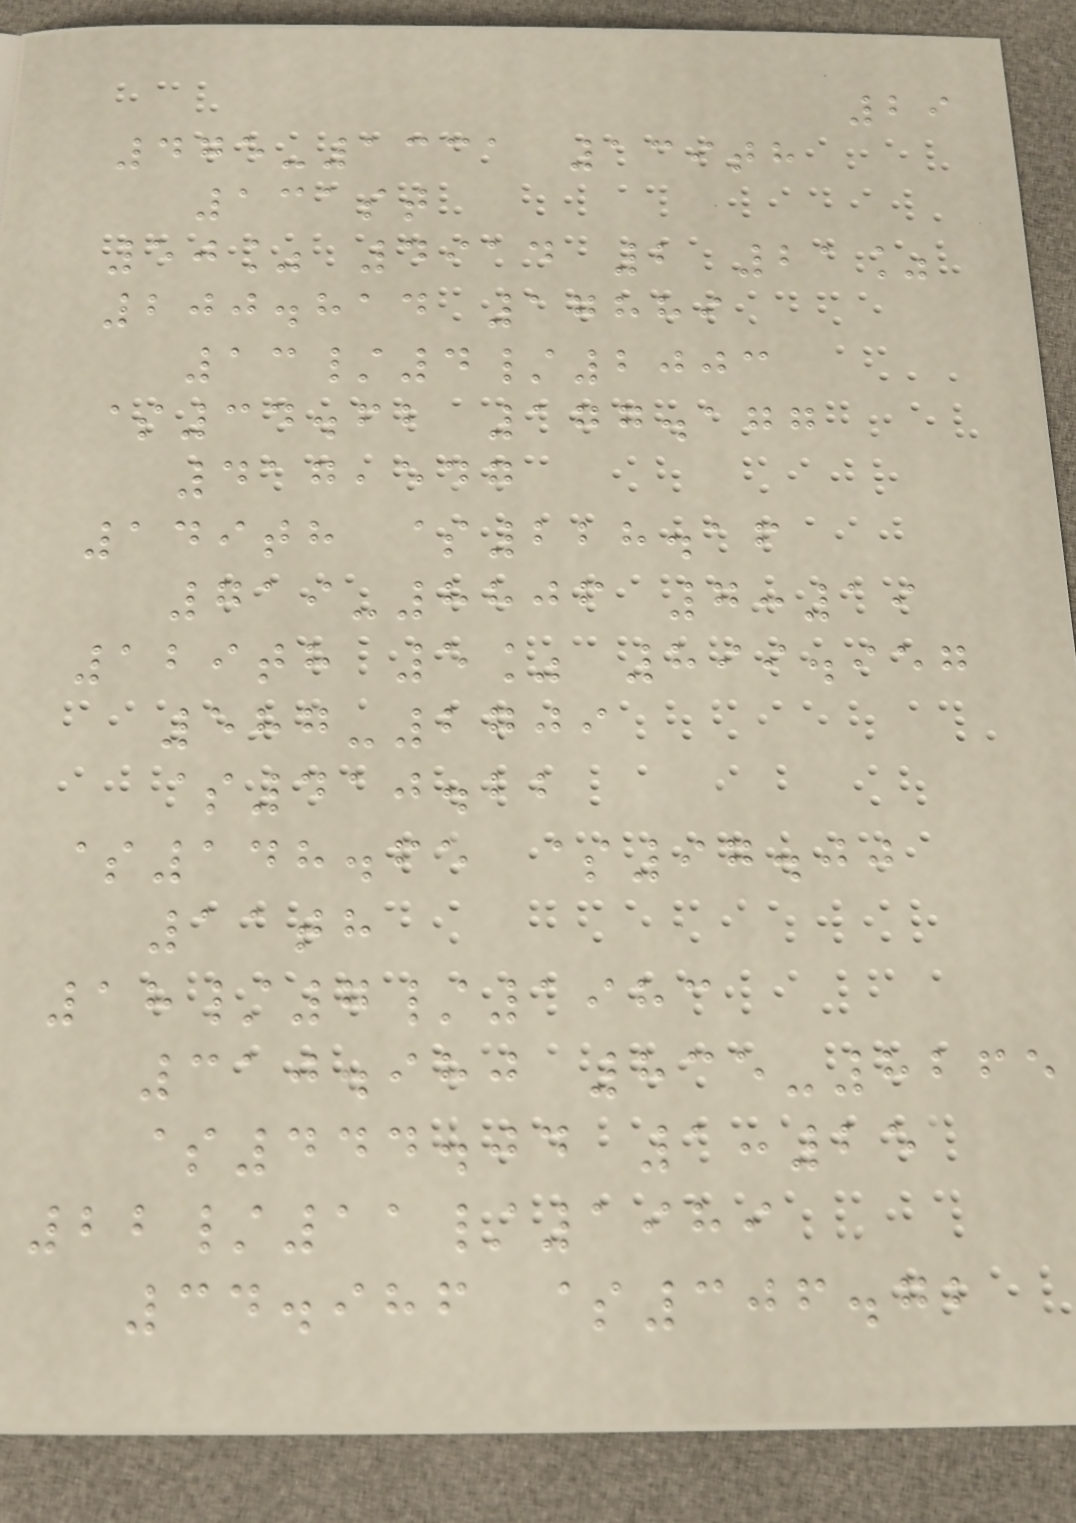29
475-1331 139th
131st
50% 4914 2 21%
200.814 17889
13/4/2003
$34.62 177.177
417,547
149th $228.16
719-8806 7:19
129th 5% 899.957
587-2709
$410.22
$148.65 $97.00
11th
18/7/1983
310.980 835-8265
$444.04 1:25
22/11/1989
34.986 $306.72
